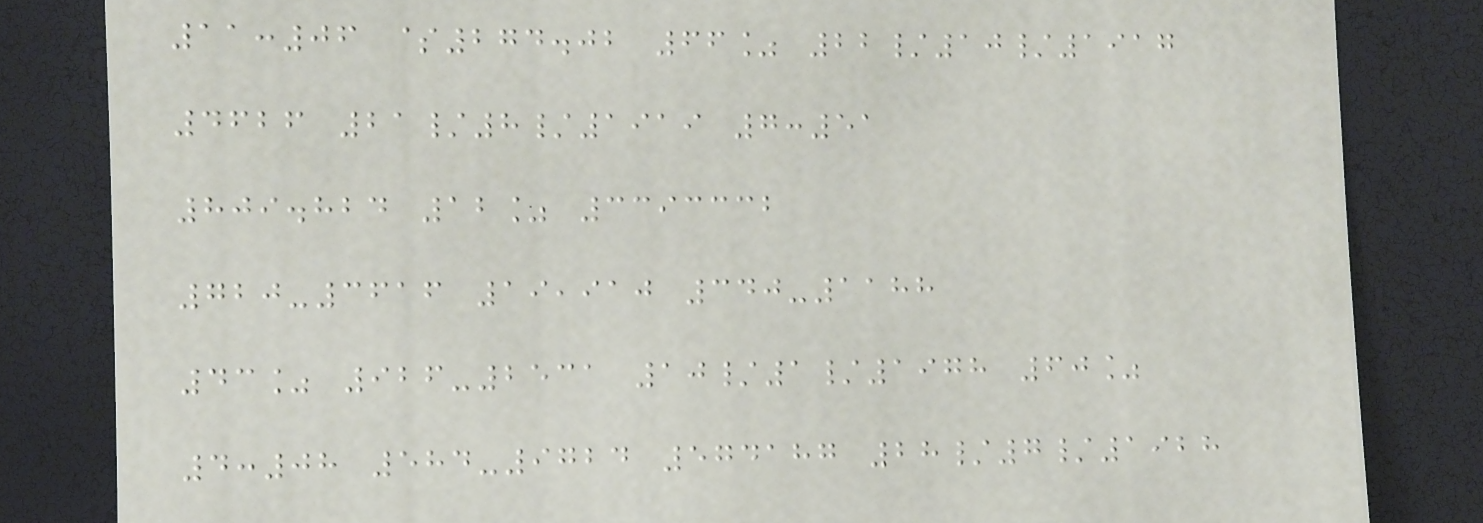11:06 $274.02 66% 22/10/1917
4626 21/8/1919 7:51
809.824 12% 3393332
720-3616 19,910 340-1188
43% 926-2531 10/1/1978 60%
4:08 584-9724 574187 28/7/1928
